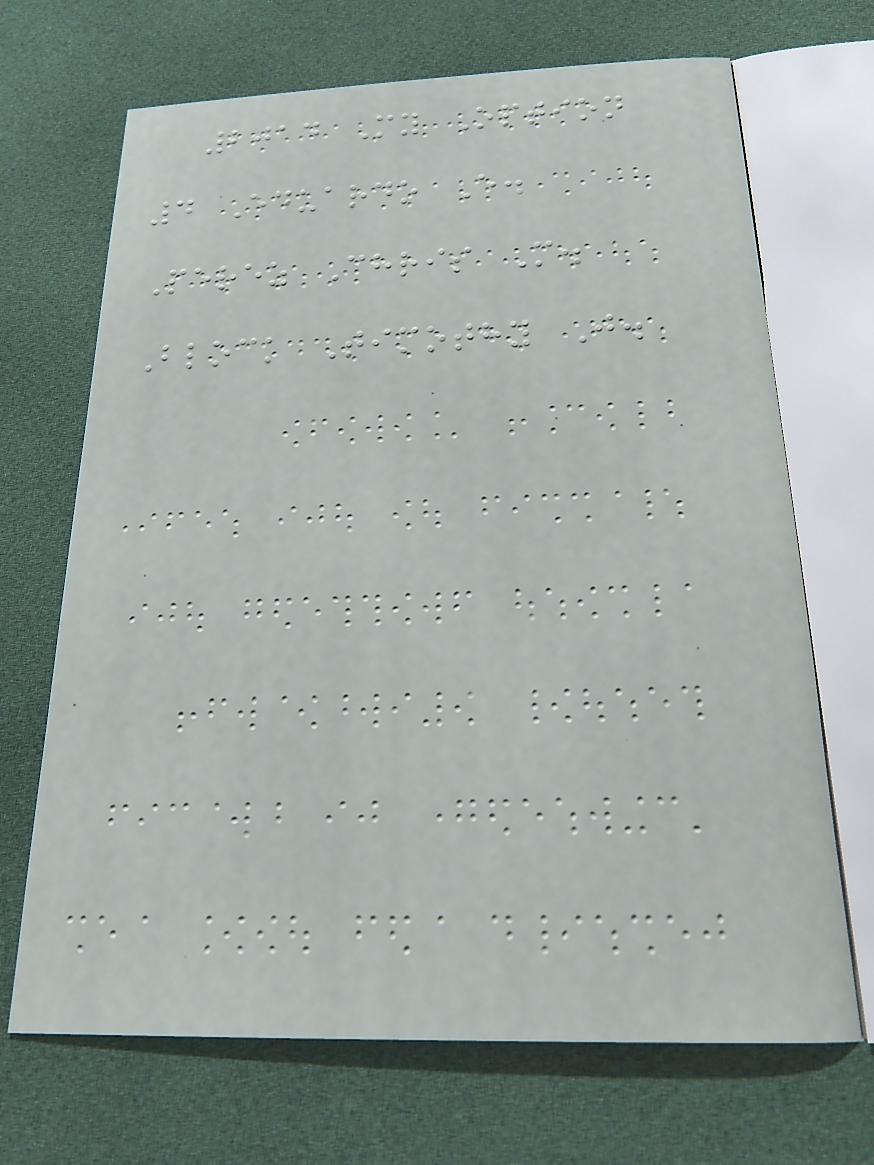2014 My Option
4 Eduardo E.
Perez Chris M.
Block Timothy J.
